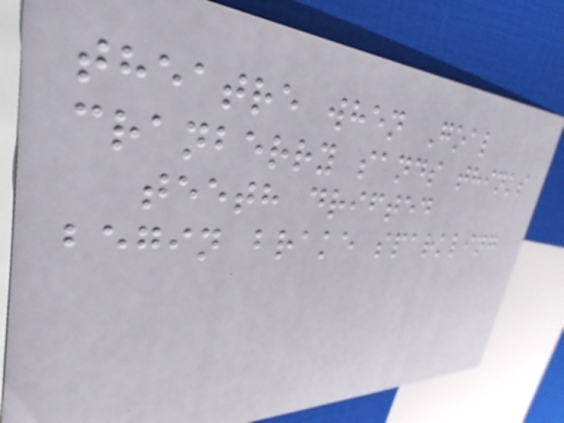theatre when Goal
cranberry sands thinks
teeth drifted
begin brake sparkling
